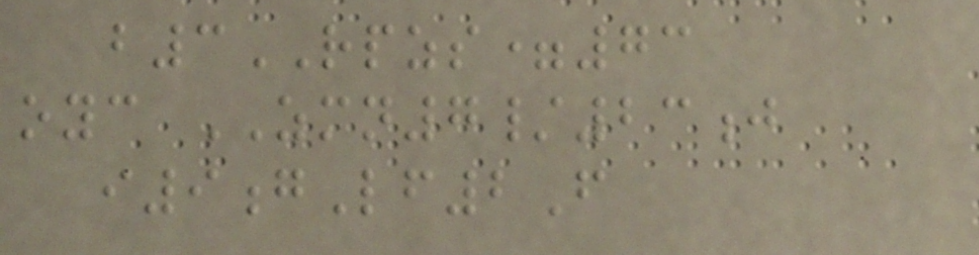b3RPZS=73
oyc ZMN7/23j
i9gLf2F
